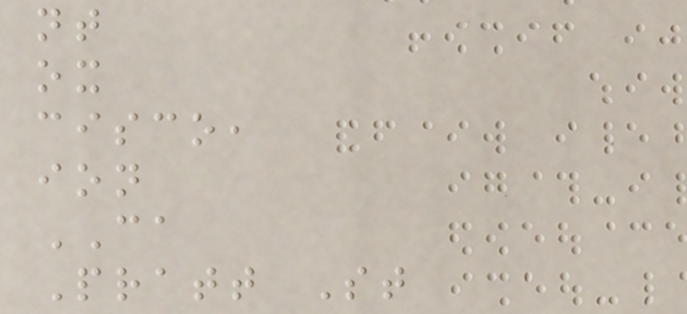nt
ox
cisco,
ion
CA
Pratt St
